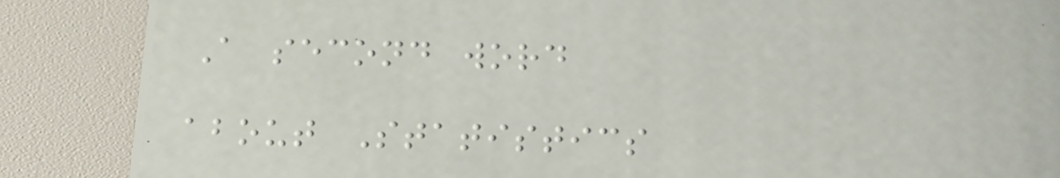A second word
about Statistics
